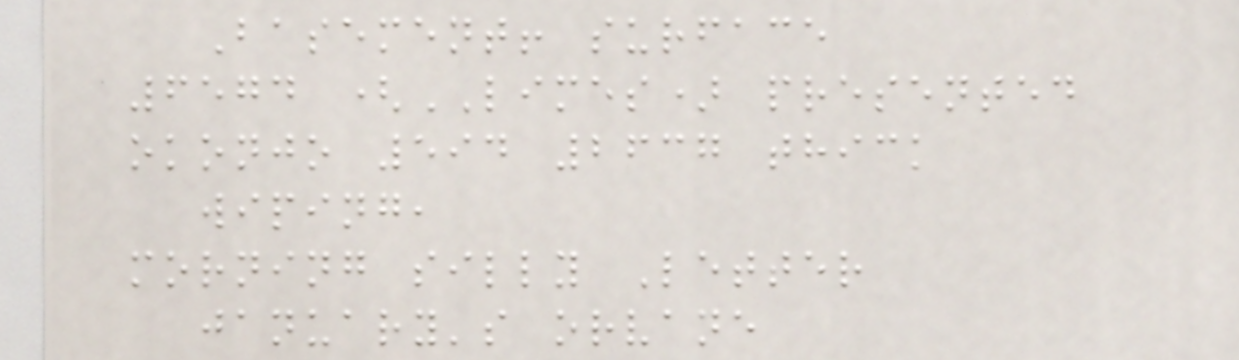Basement! surface
6574 (LIMES) presented
okonjo 594 2637 thick
wiping,
morning silly Letter
january's orvane
